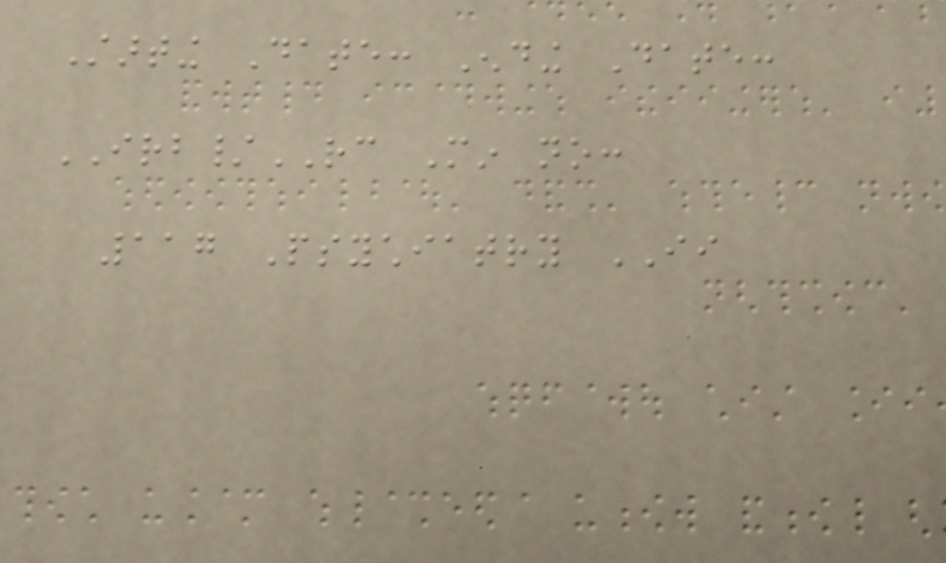Starting Date: Ending Date:
IRB/RC Min no:
117 Psychiatry II
